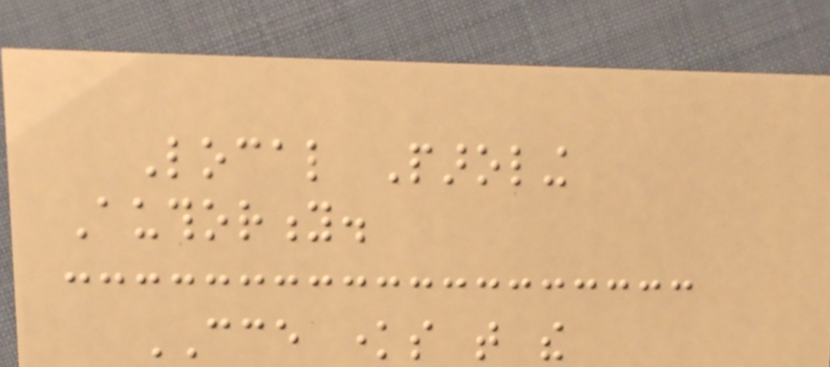Local Paroling
Authority.
CCE knows that the
